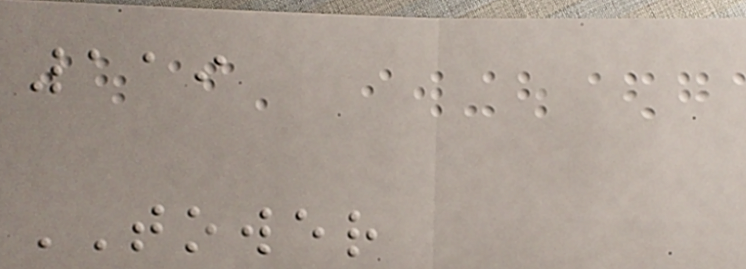119
TOWER
